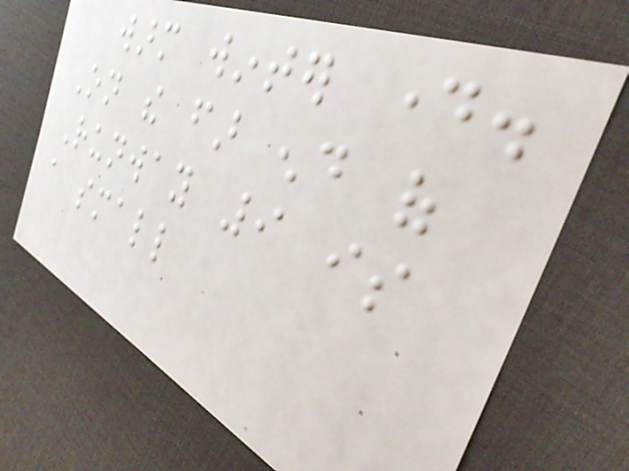warm winter day.
On the far end of
Runway 9 is
a small
